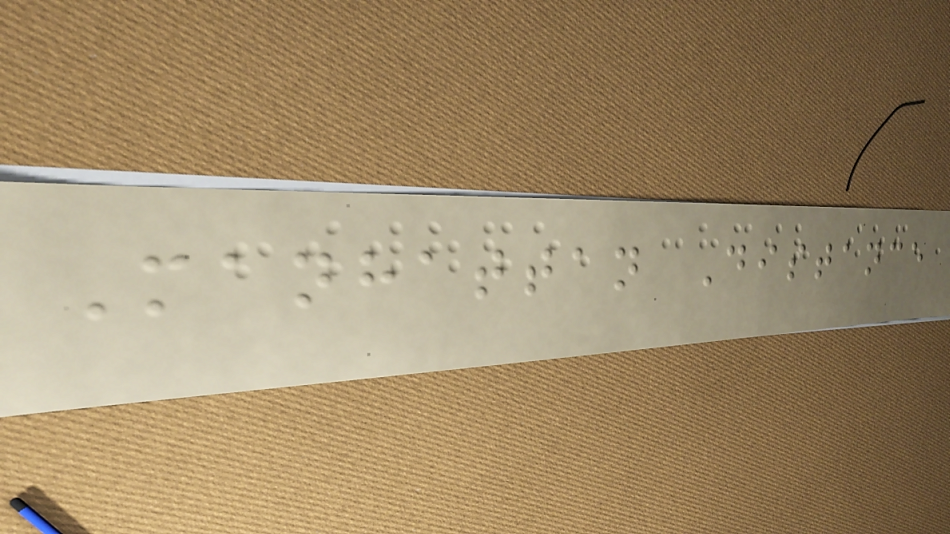Manhattan Distance
